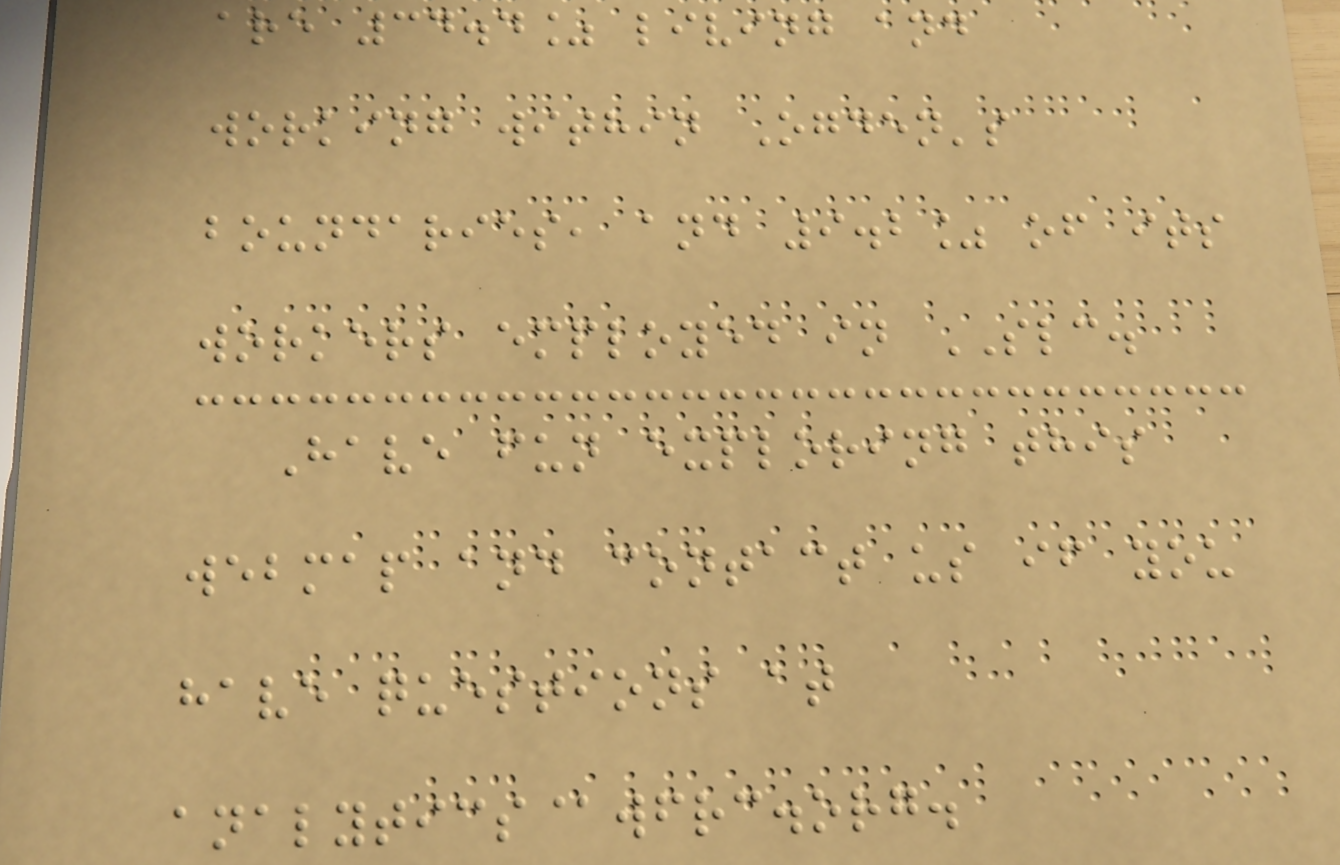are 34.4% living and
working within Ogden's
boundaries, and 9.2% of its
workers employed in SLC.
Have fun exploring this
webmap and contact us if you
have questions at
analytics@wfrc.org.
